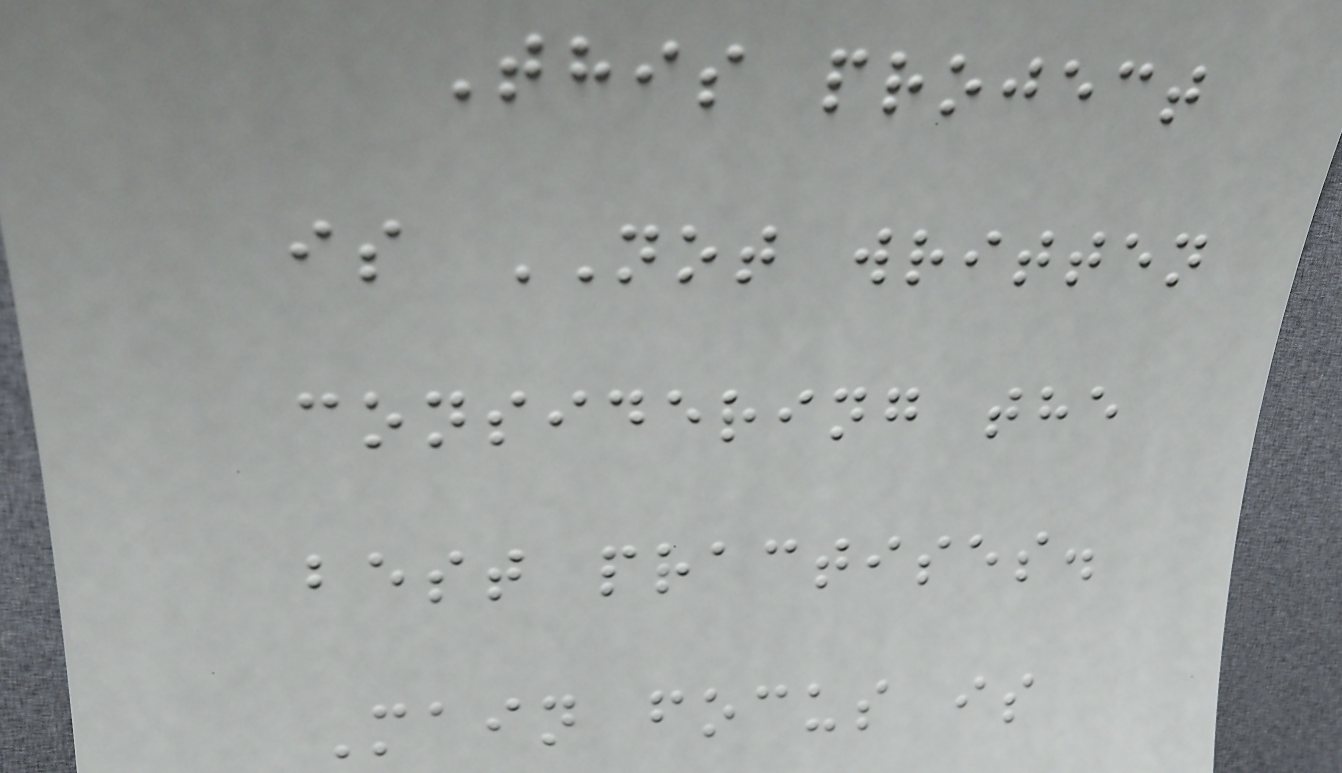This project
is NOT written
considering the
best practises.
Main focus is
